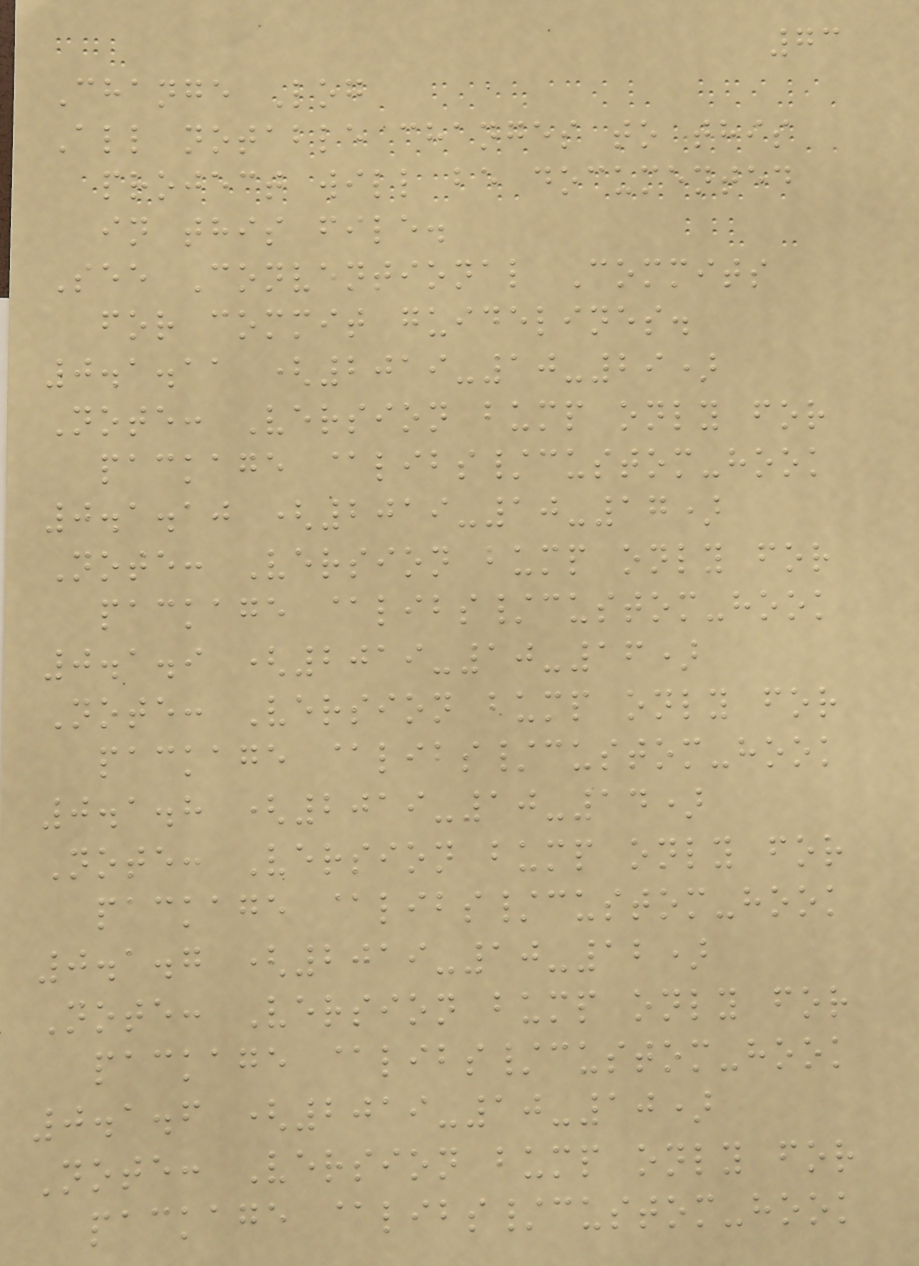73
Change Log
All notable changes to this
project will be documented
in this file.
See Conventional Commits
for commit guidelines.
0.1.11 (2019-10-29)
Note: Version bump only for
package @libs/custom-hook
0.1.10 (2019-10-17)
Note: Version bump only for
package @libs/custom-hook
0.1.9 (2019-10-16)
Note: Version bump only for
package @libs/custom-hook
0.1.8 (2019-10-14)
Note: Version bump only for
package @libs/custom-hook
0.1.7 (2019-10-12)
Note: Version bump only for
package @libs/custom-hook
0.1.6 (2019-10-10)
Note: Version bump only for
package @libs/custom-hook
